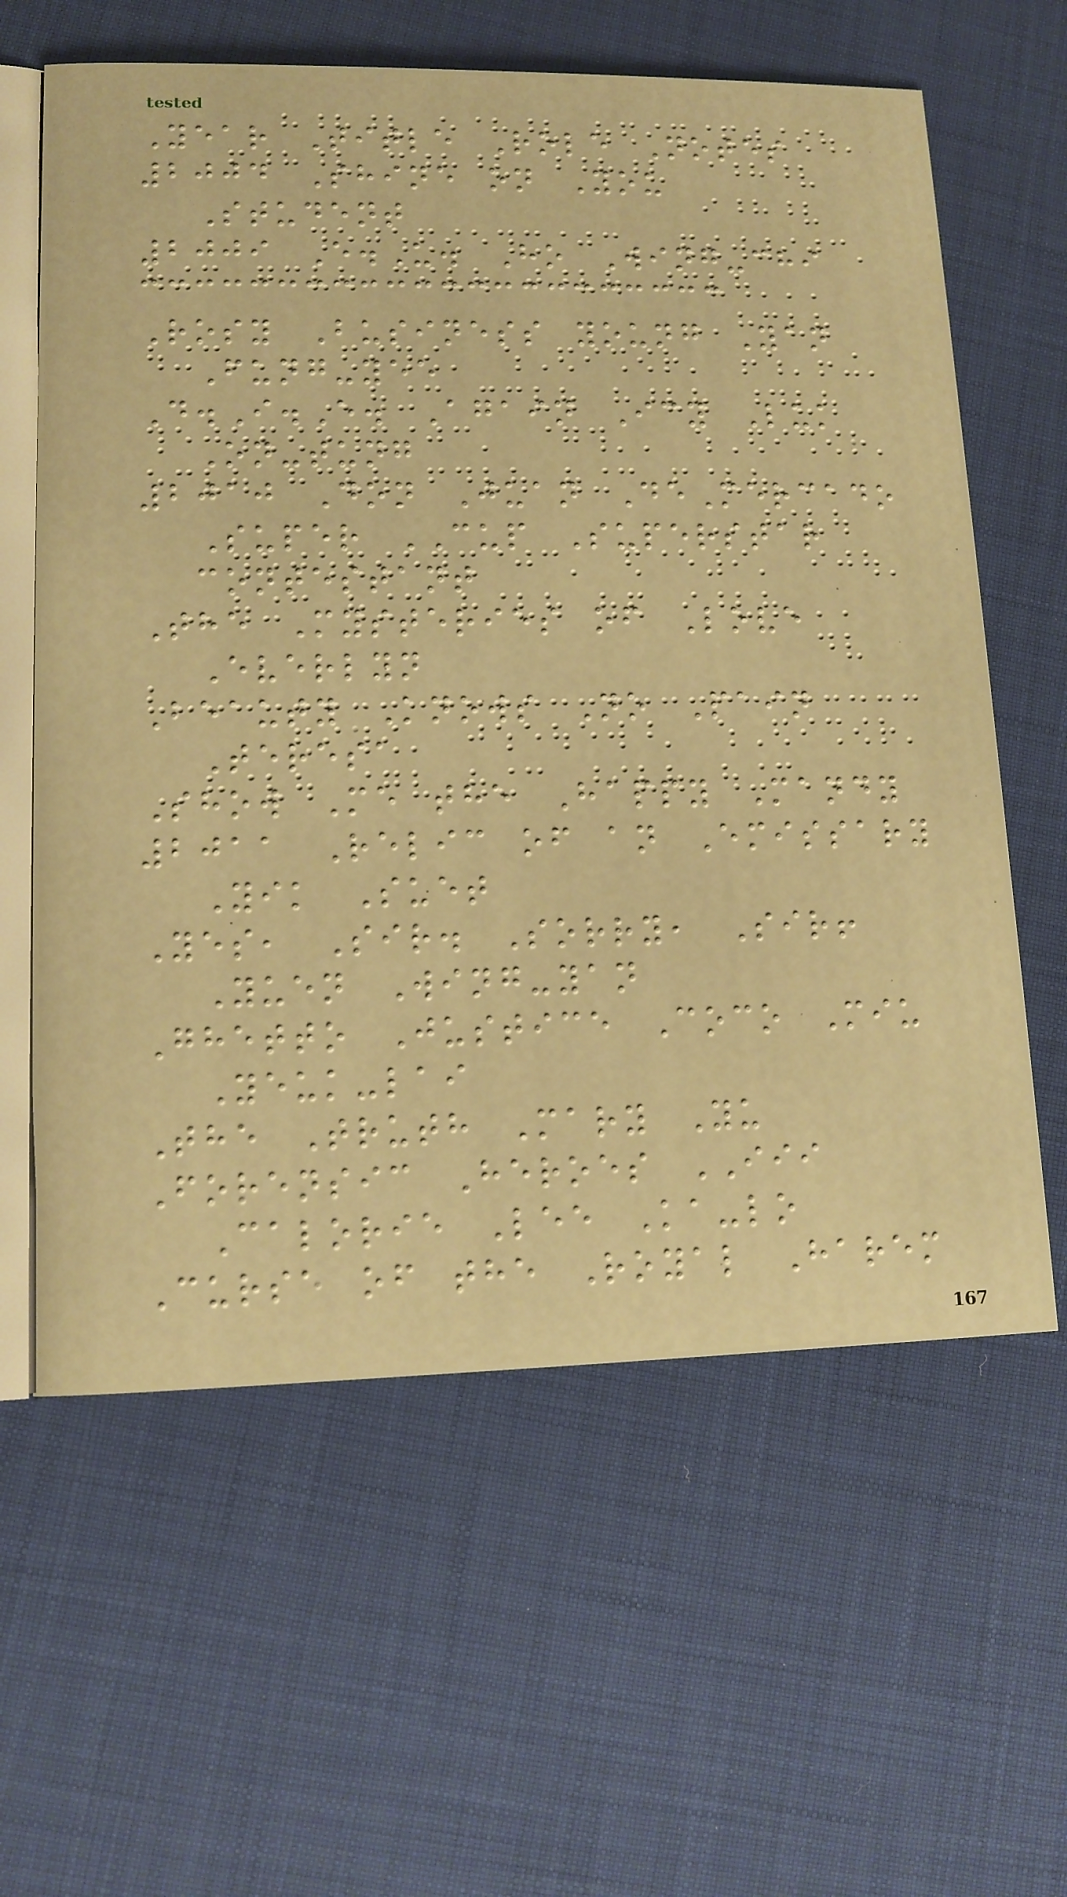Year Title Role Notes
2004 Shine on You
Student
2009 E.U. Ho Wing-chi
Rosy Business young Yan
Fung-yee
D.I.E. Again Icy Luk
On-tung
2010 Don Juan DeMercado
Super CUP Superstar
contestant
The Mysteries of Love
Everlyn
Beauty Knows No Pain
Teresa
Show Me the Happy Mandy
2011 Relic of an Emissary
Yik Suet
Yes, Sir. Sorry, Sir!
Yuen Wing-yan
Ghetto Justice Coco Miu
Yeuk-lai
The Truth Mary Yu
Forensic Heroes III
Calorie Lee Ka-lo
Curse of the Royal Harem
